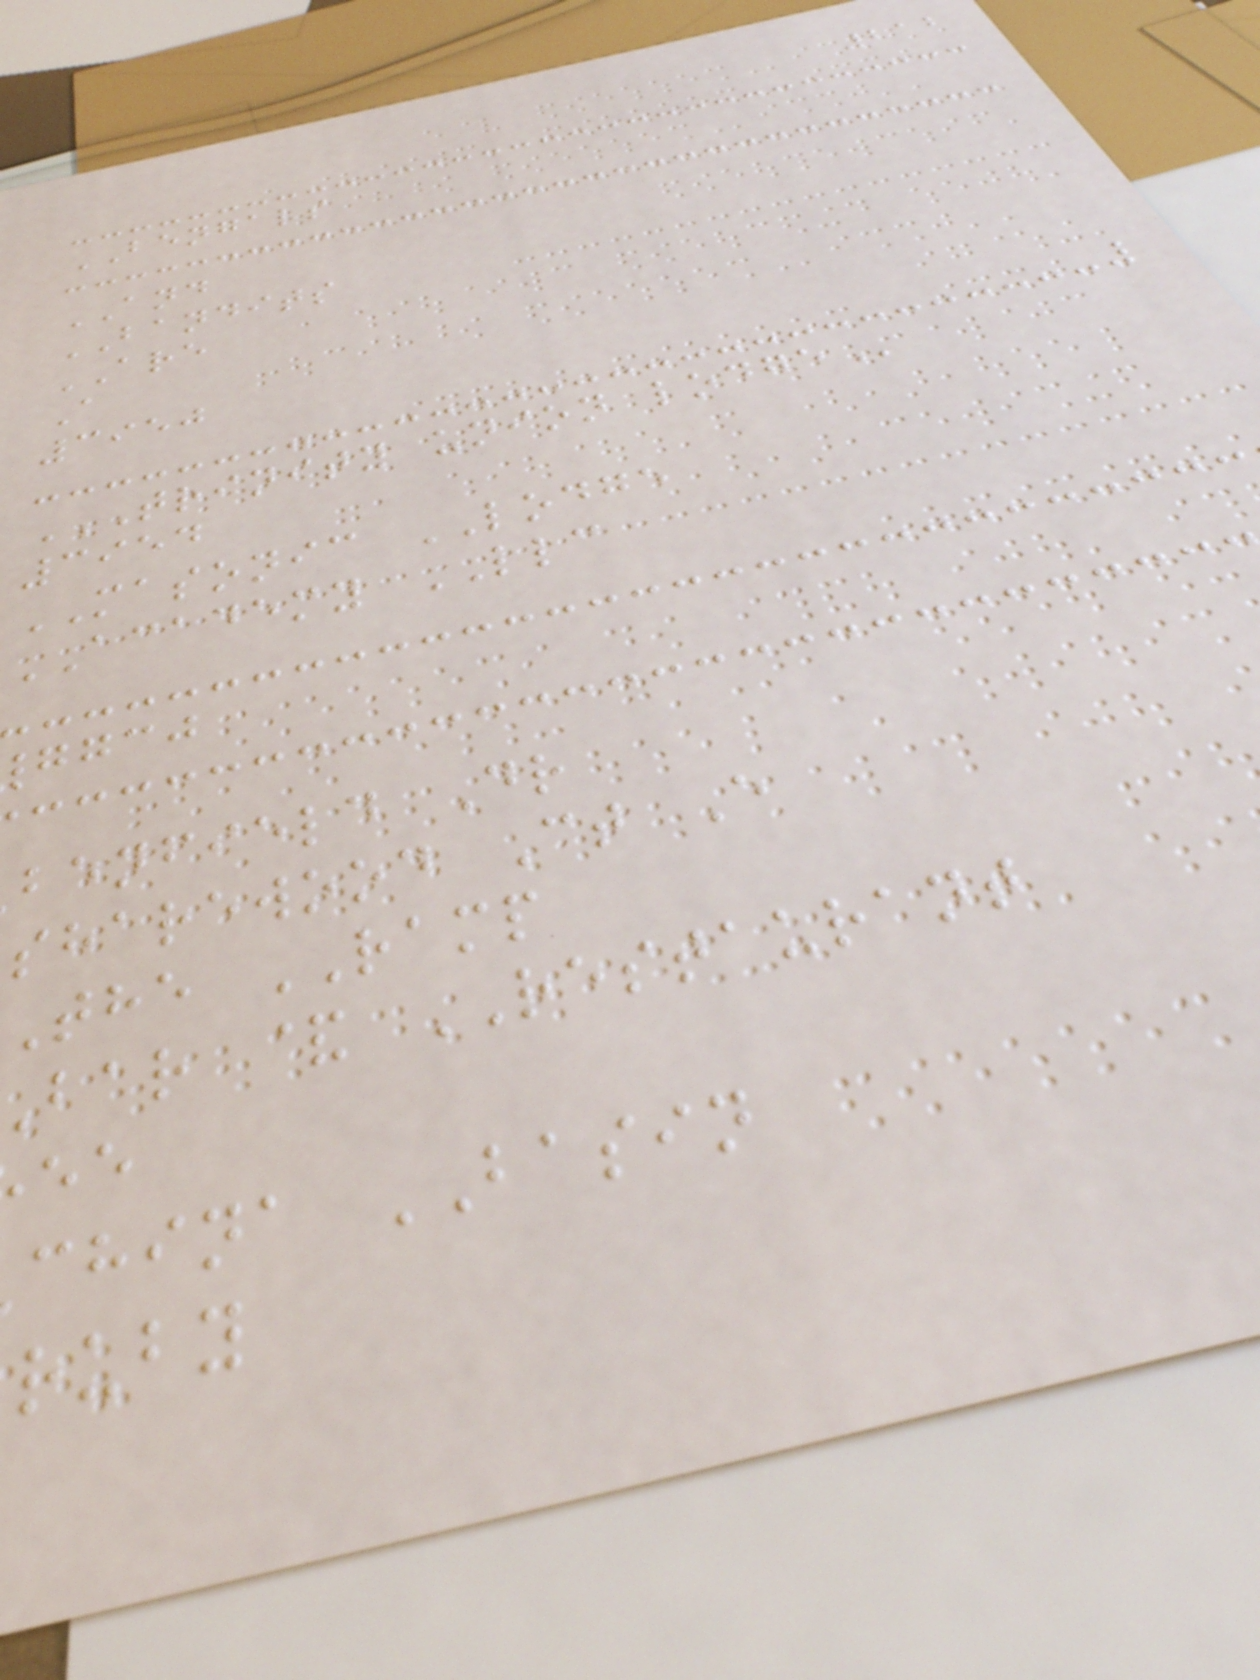212
BENGALS
AND
BANDITS
ARE
A
3950
TRINITY UNION LODGE
3954
MASONIC LODGE
ACADEMY LLC
ggcj
benfield Dr
sharewood Ct E
the RAMP
bar & RESTAURANT
china BASIN
ruby
